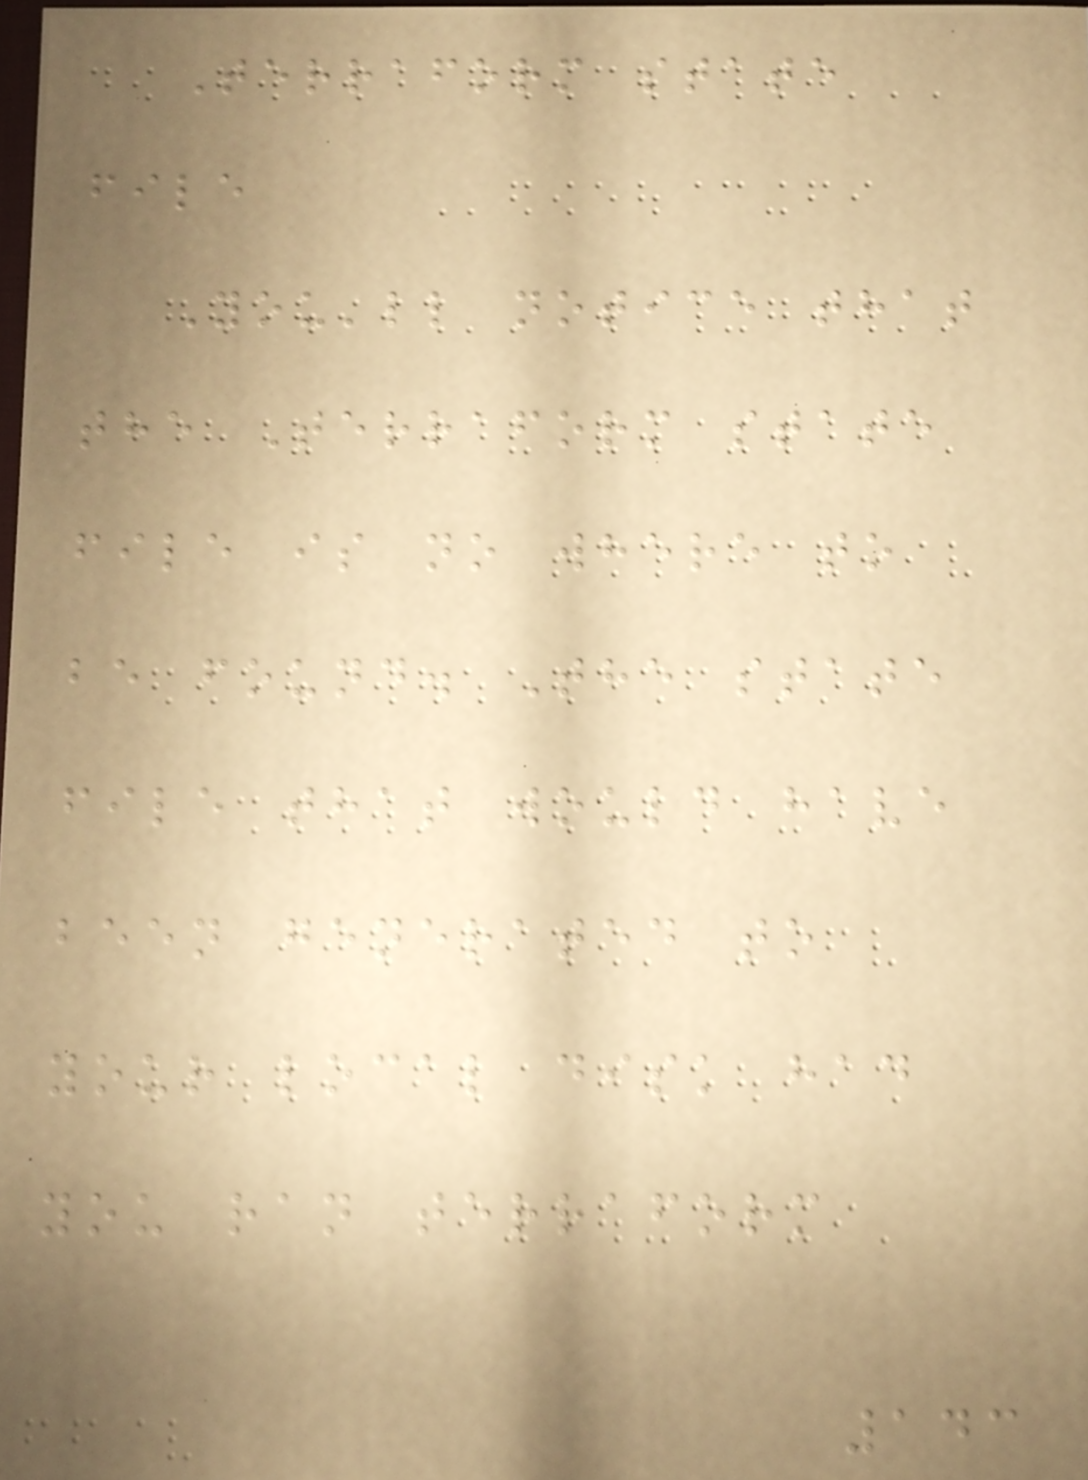Terraform state
file
You'll notice that
the Terraform state
file is no where to
be found. The state
file that would have
been generated to
your local disk had
you ran terraform
143
